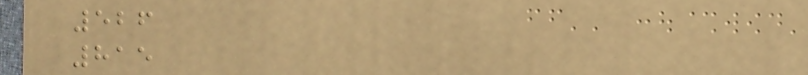526
815
